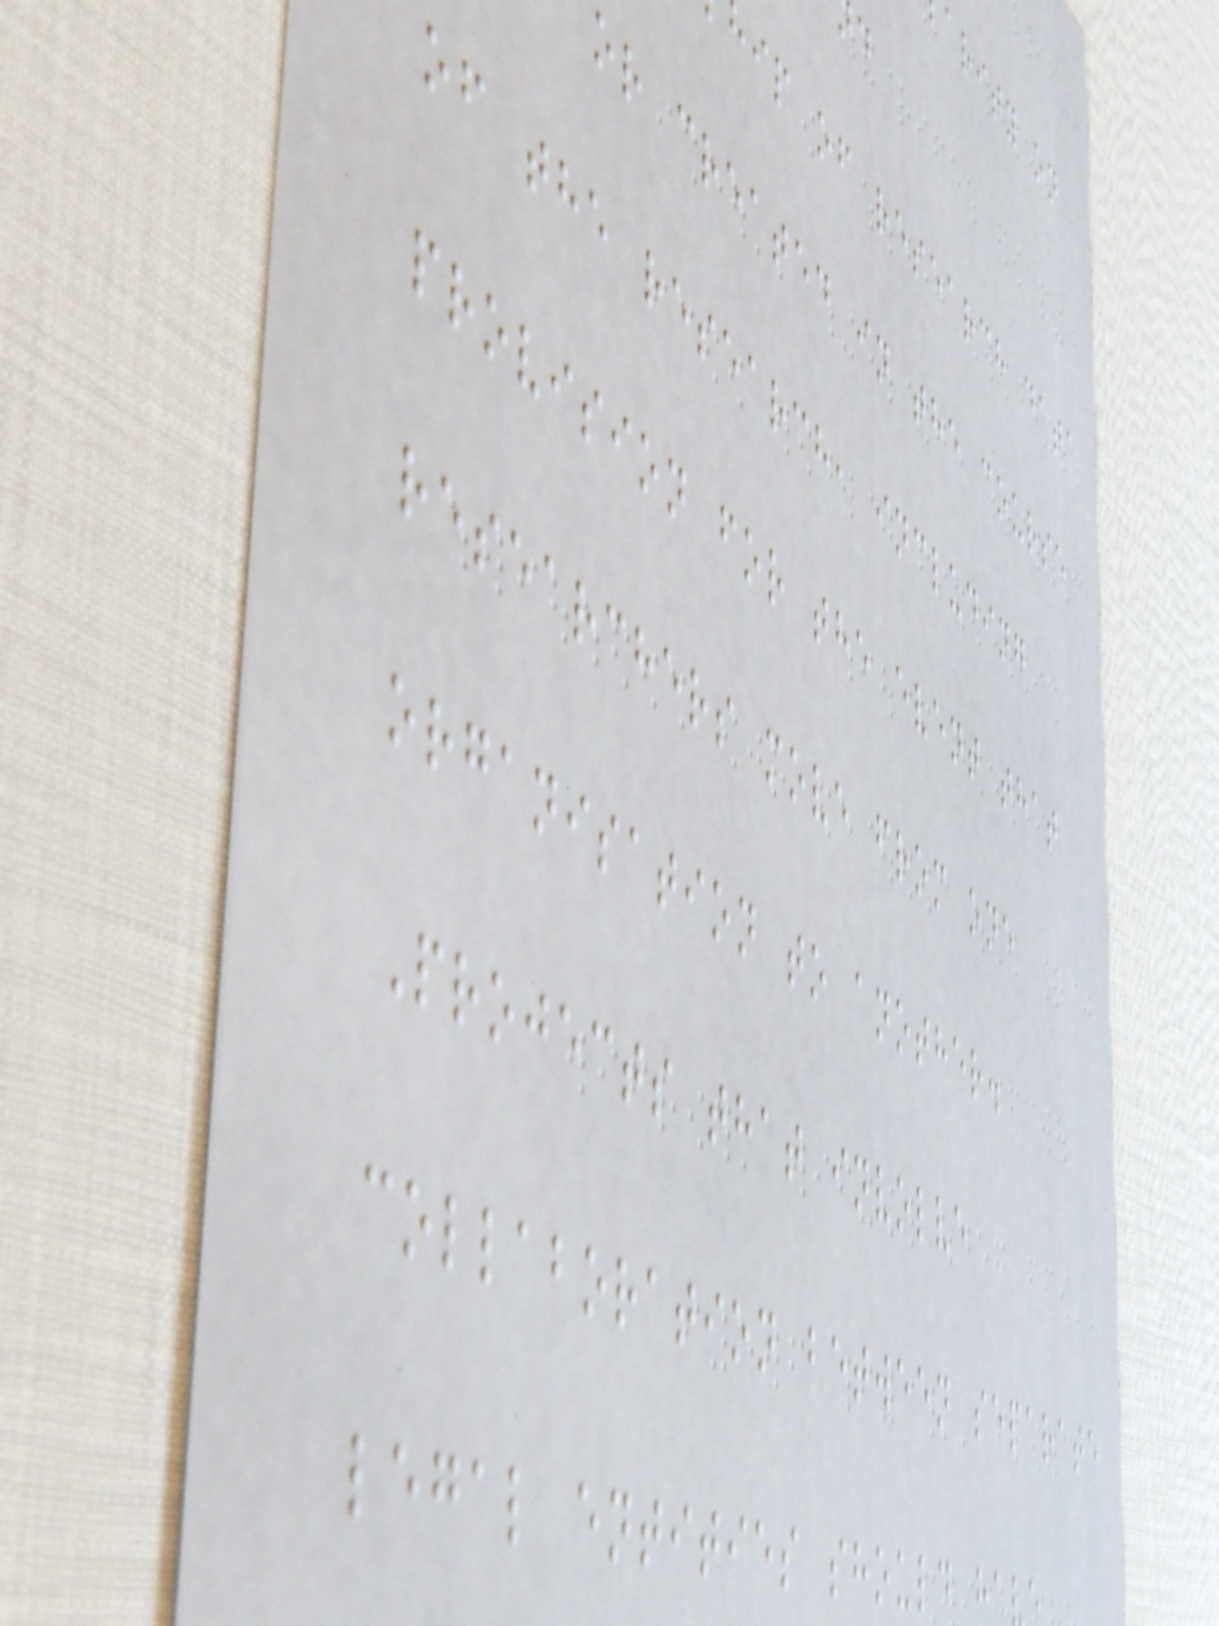arity on
hip of research data
or created in the course
of the research, including
provision for the event that
researchers move from one
organisation to another.
Projects that involve
collaboration between separate
legal entities should ha
